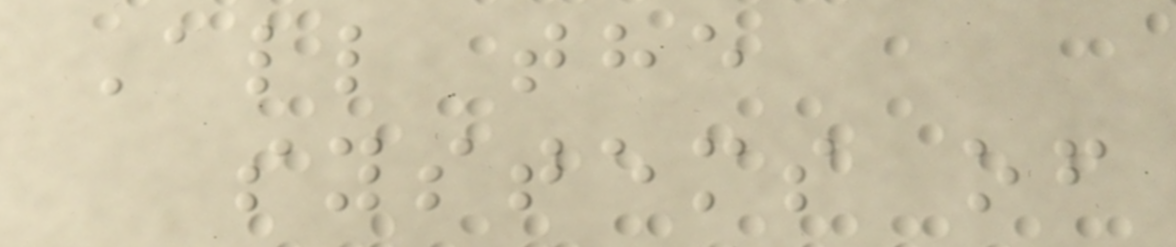All the
systems of
